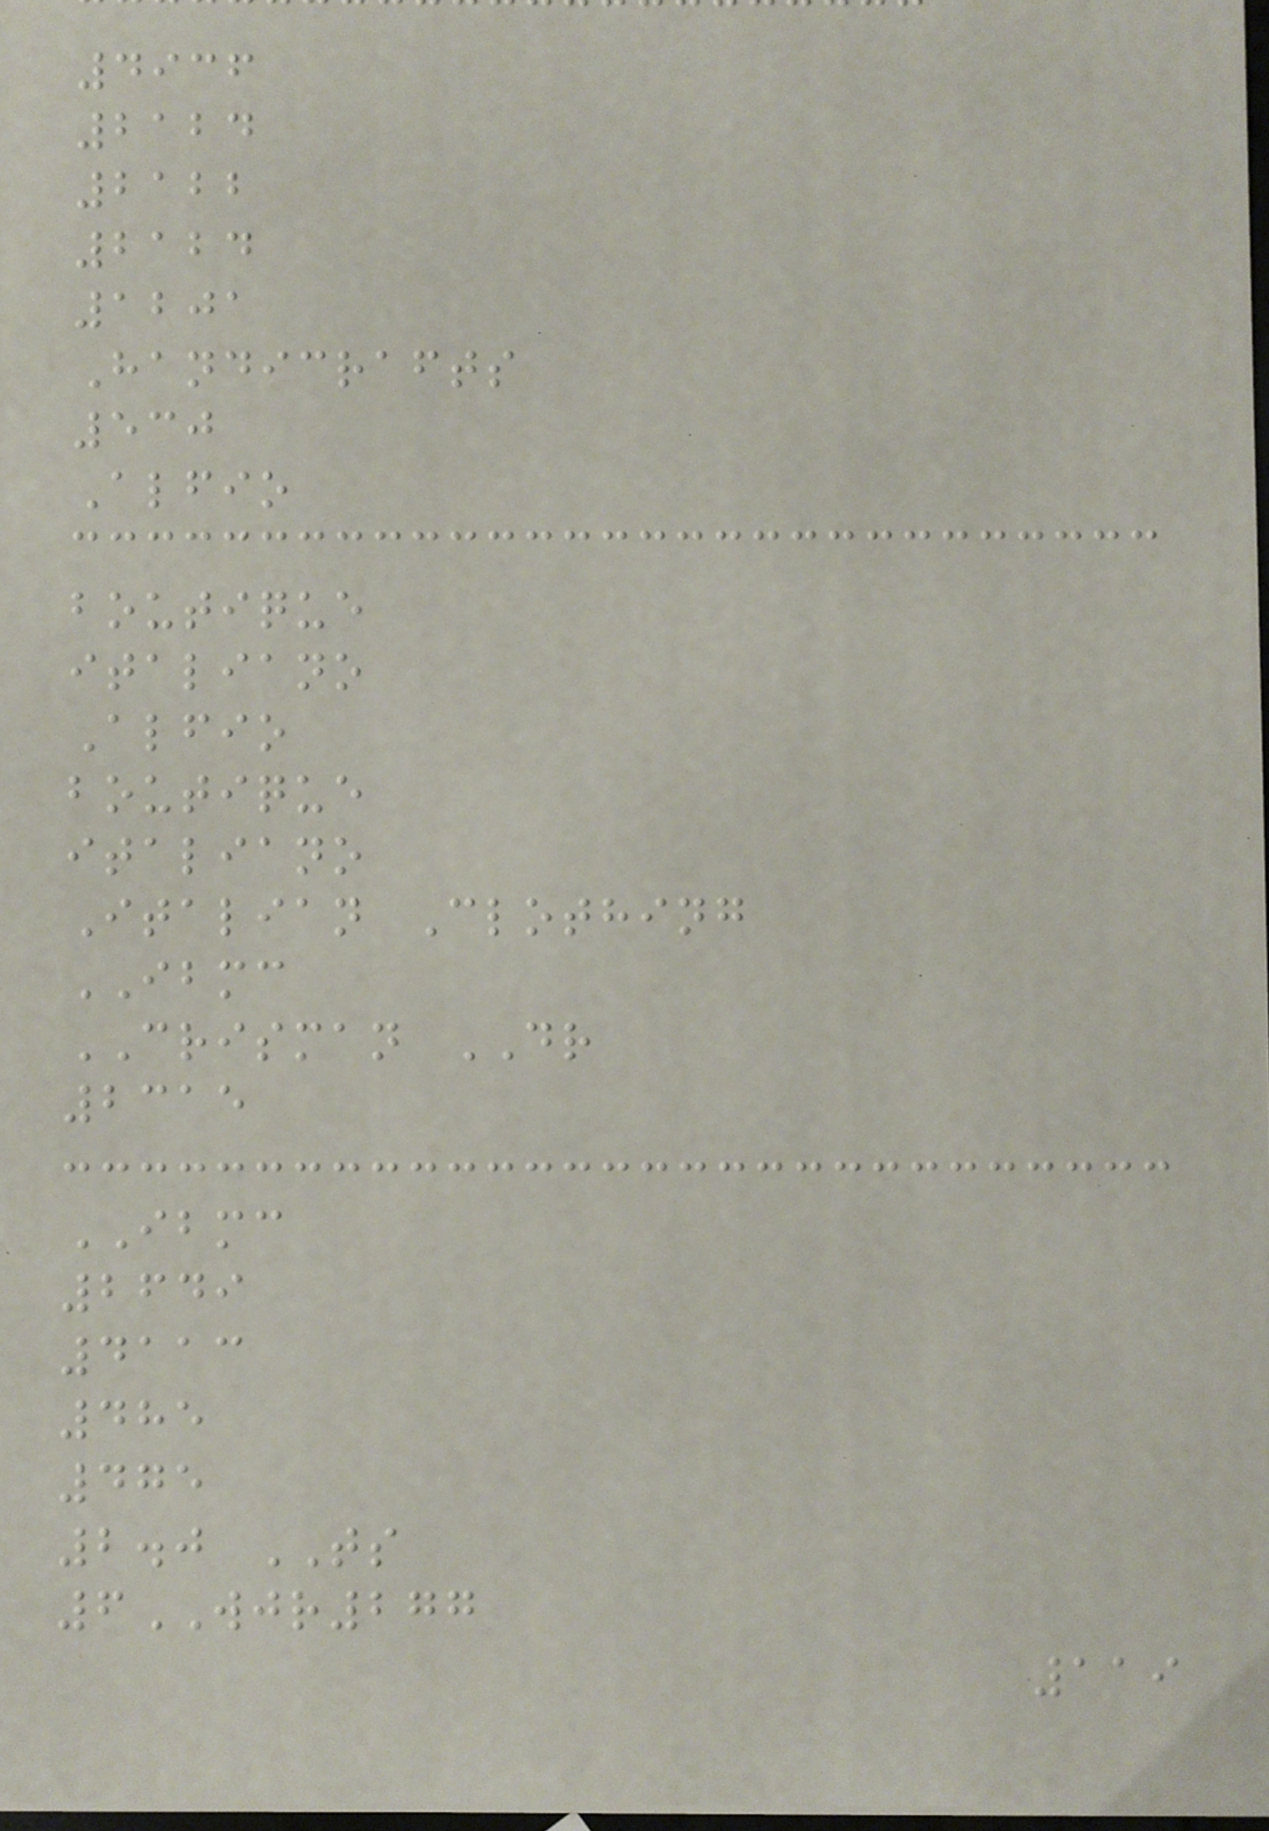4936
2124
2122
2124
1201
Handicrafts
530
Alfio
boutique
italiano
Alfio
boutique
italiano
Italian Clothing
IBMC
CRISMAN DR
2315
IBMC
2649
4113
485
475
2.0 TS
6WJR277
119
